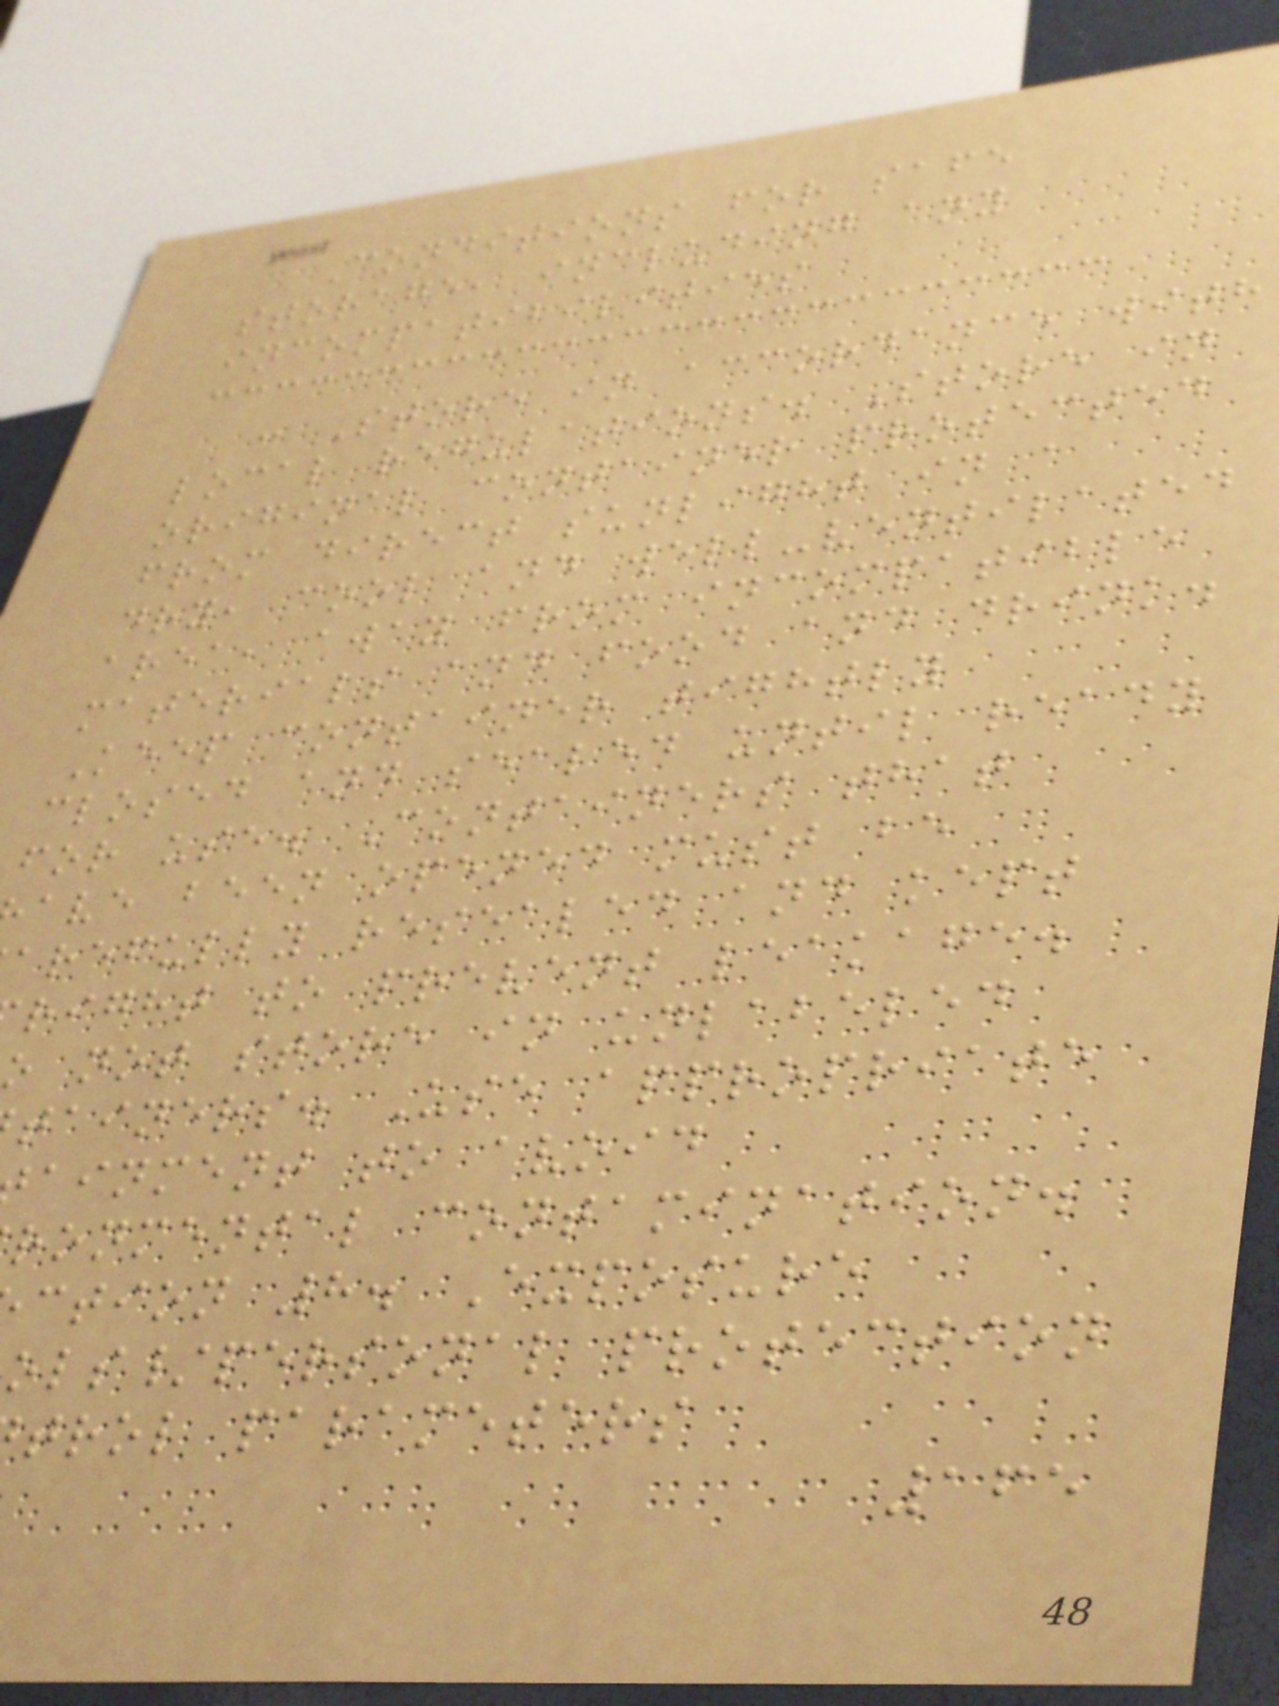Conditions for safe
storage, including any
incompatibilities
: Store in accordance with
local regulations. Store in
original container protected
from direct sunlight in a
dry, cool and well-ventilated
area, away from incompatible
materials and food and drink.
Keep container tightly
closed and sealed until ready
for use. Containers that
ave been opened must be
arefully resealed and kept
right to prevent leakage.
o not store in unlabeled
tainers. Use appropriate
ainment to avoid
ronmental contamination.
ction 8. Exposure
ols/personal protection
trol parameters
165
